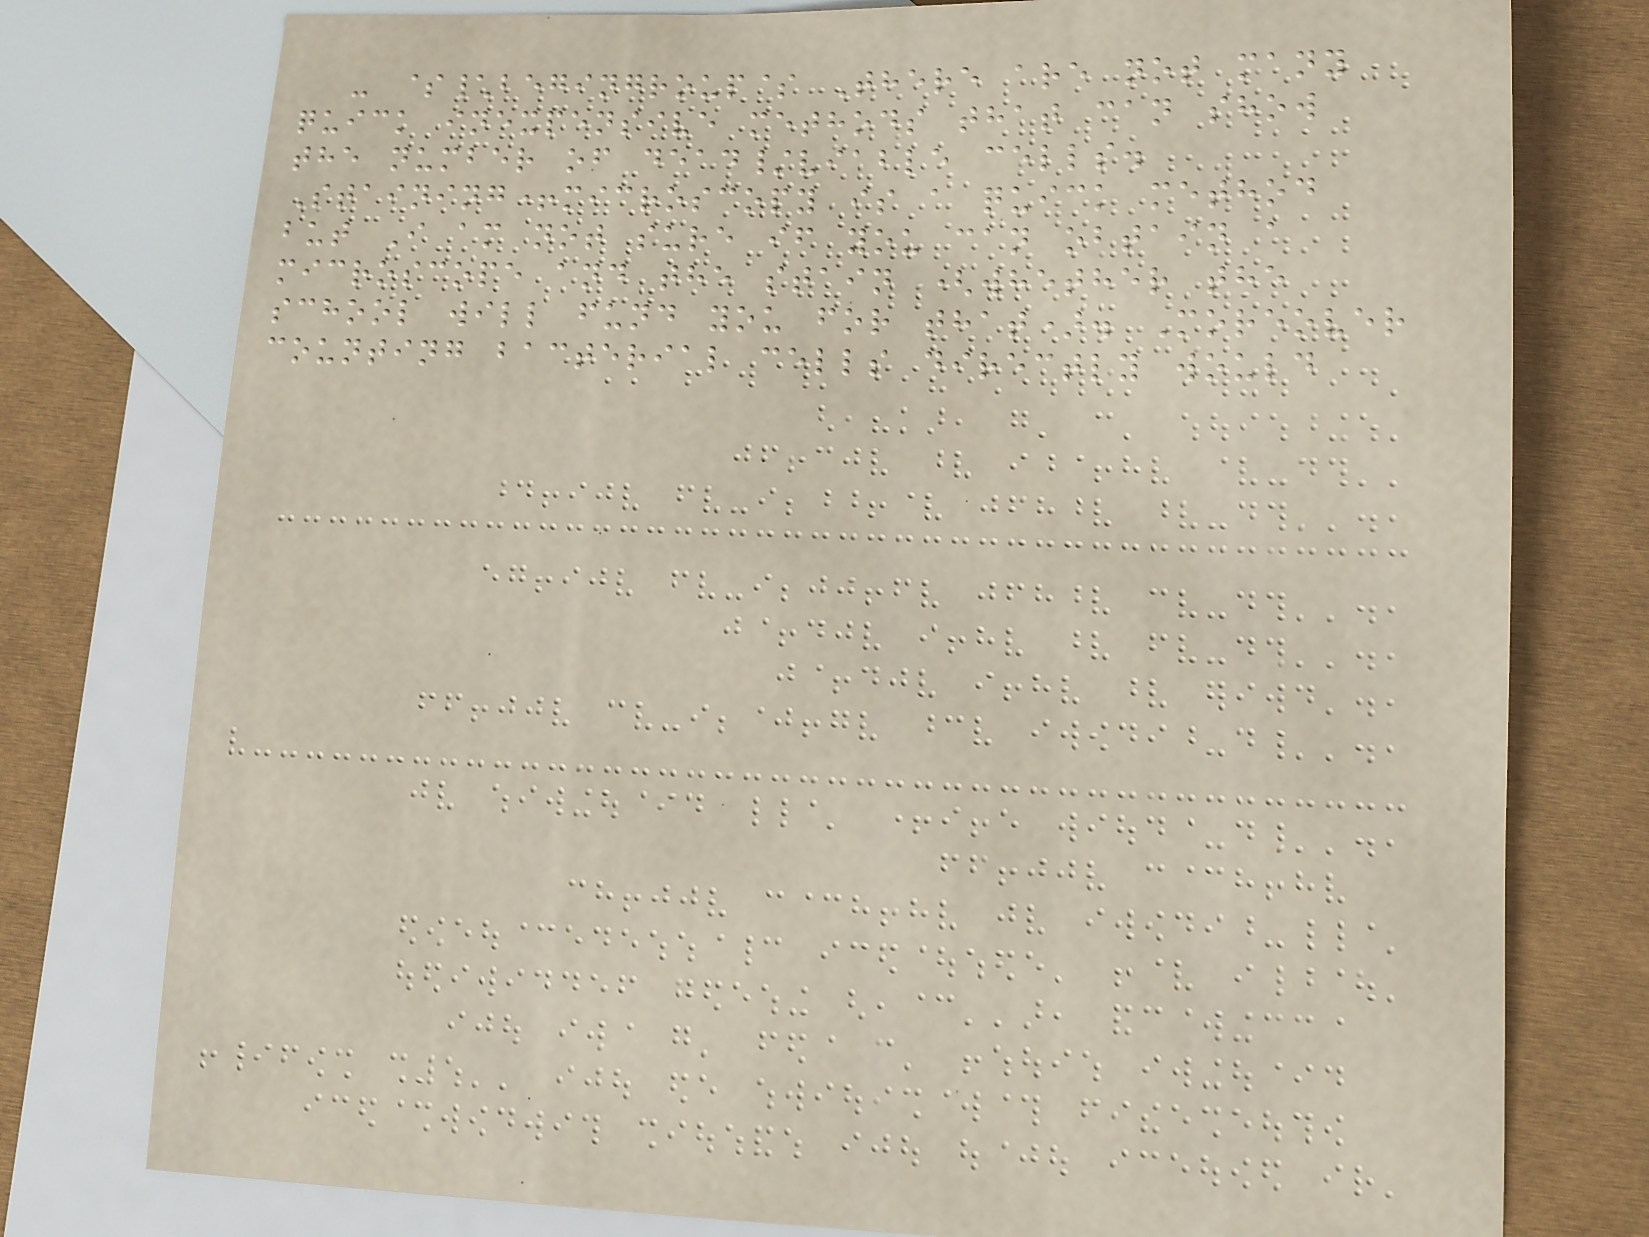- $\begingroup$ There are not many
quick inexpensive methods that can show
the number of dead/viable cells.
Staining+microscopy is a quick method
but I am not sure if you can obtain a
microscope and the stain (whether the
school will fund you for that). Moreover
counting bacterial cells directly would
